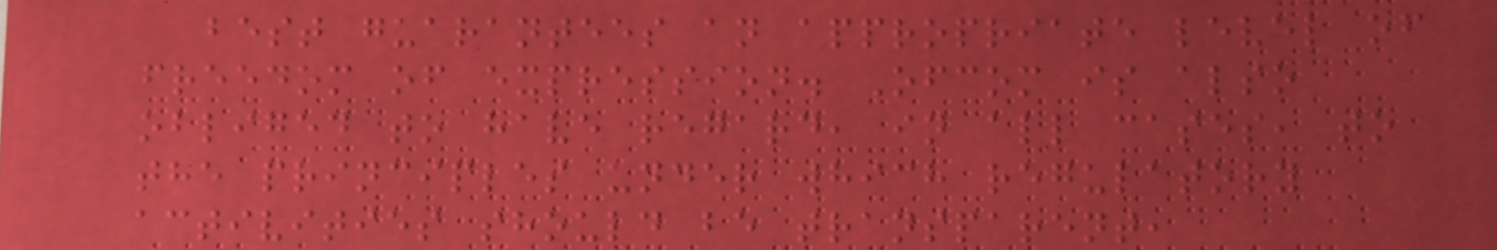best guarantees an appropriate level of
freedom of expression. Ofcom is also
obliged to have regard, in all cases, to
the principles under which regulatory
activities should be transparent,
